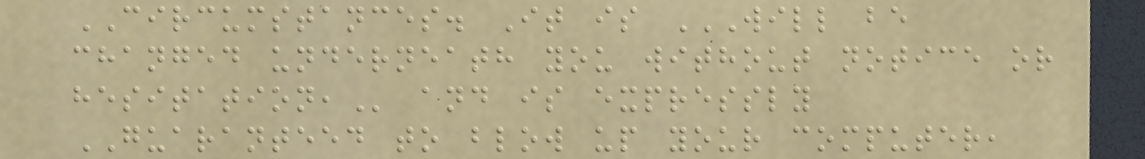CIRCUMSTANCES. It is WILL BE
CHANGED UNDERNEATH YOU WITHOUT NOTICE OR
HESITATION, and is expressly
GUARANTEED to blow up your computer,
